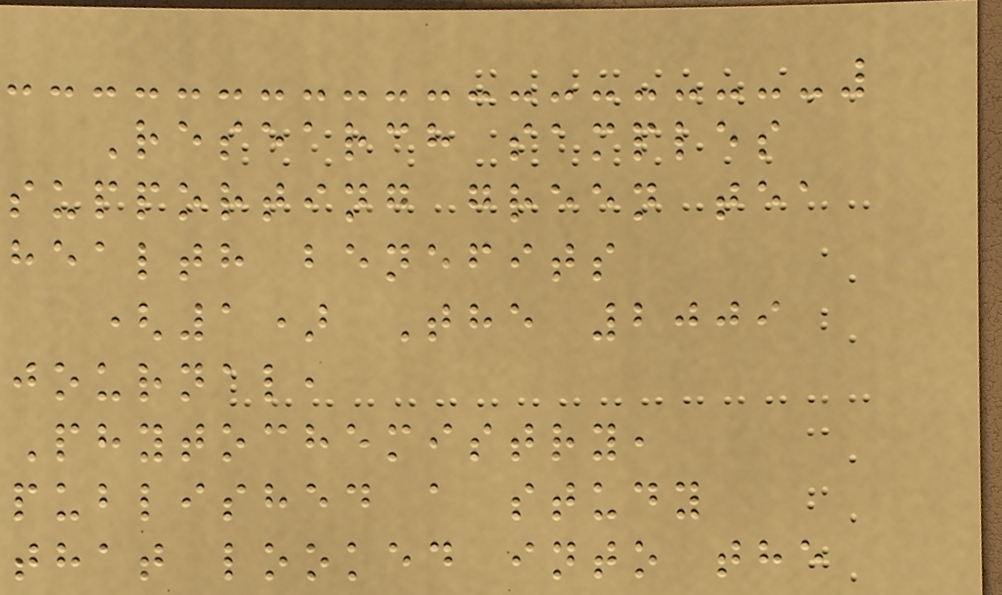Research samples
supporting green tea
health benefits
(1) The 2009
journal,
Phytochemistry,
published a study
that looked into the
